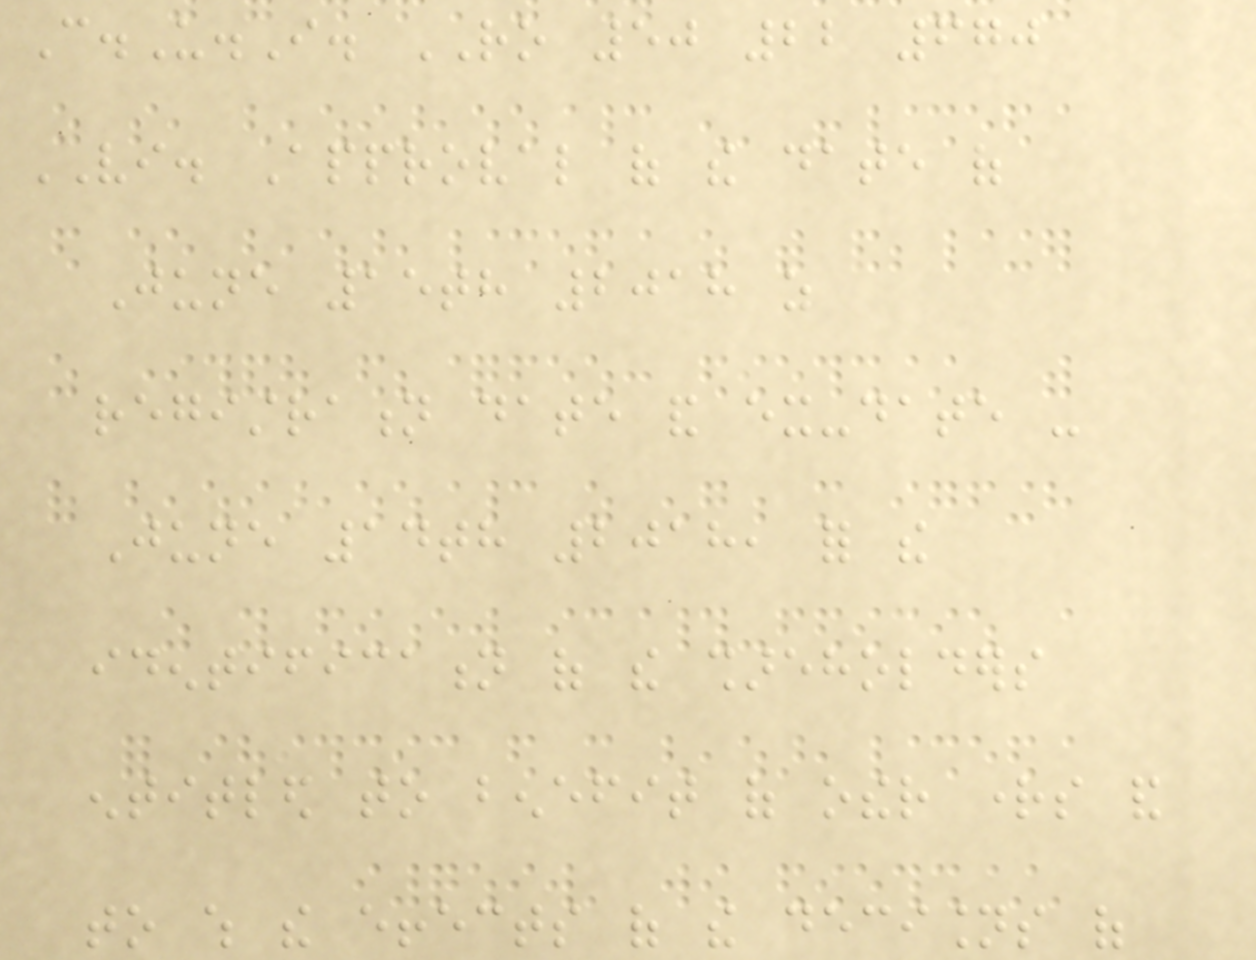C.U.I. RO 50 22 670
VI. Approval of the date of
June 15th 2018 as
registration date and ex-date -
June 14th 2018, for the
identification of the shareholders
entitled to benefit of other rights and
to which the effects of the decisions of
